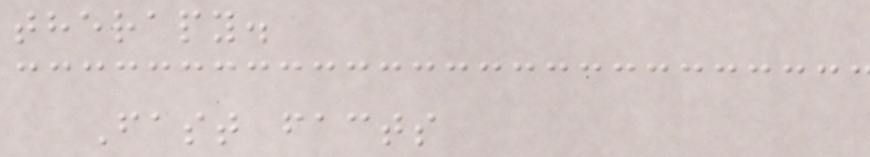therapy.
Fast facts
